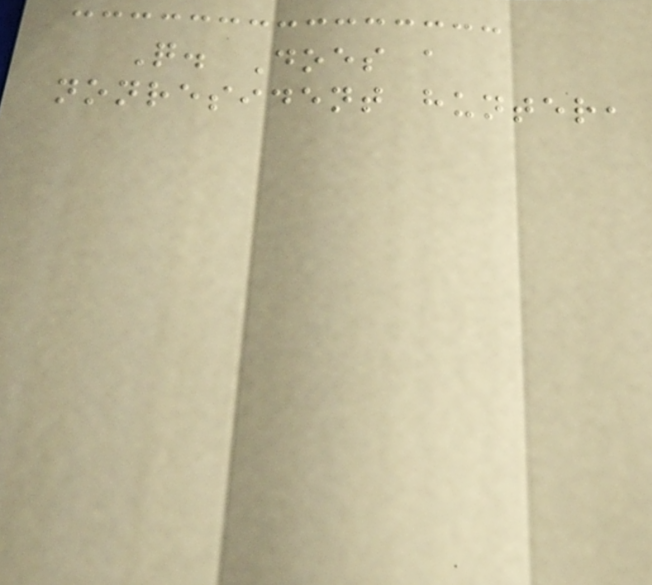Q. Does a
nonresident hunter,
